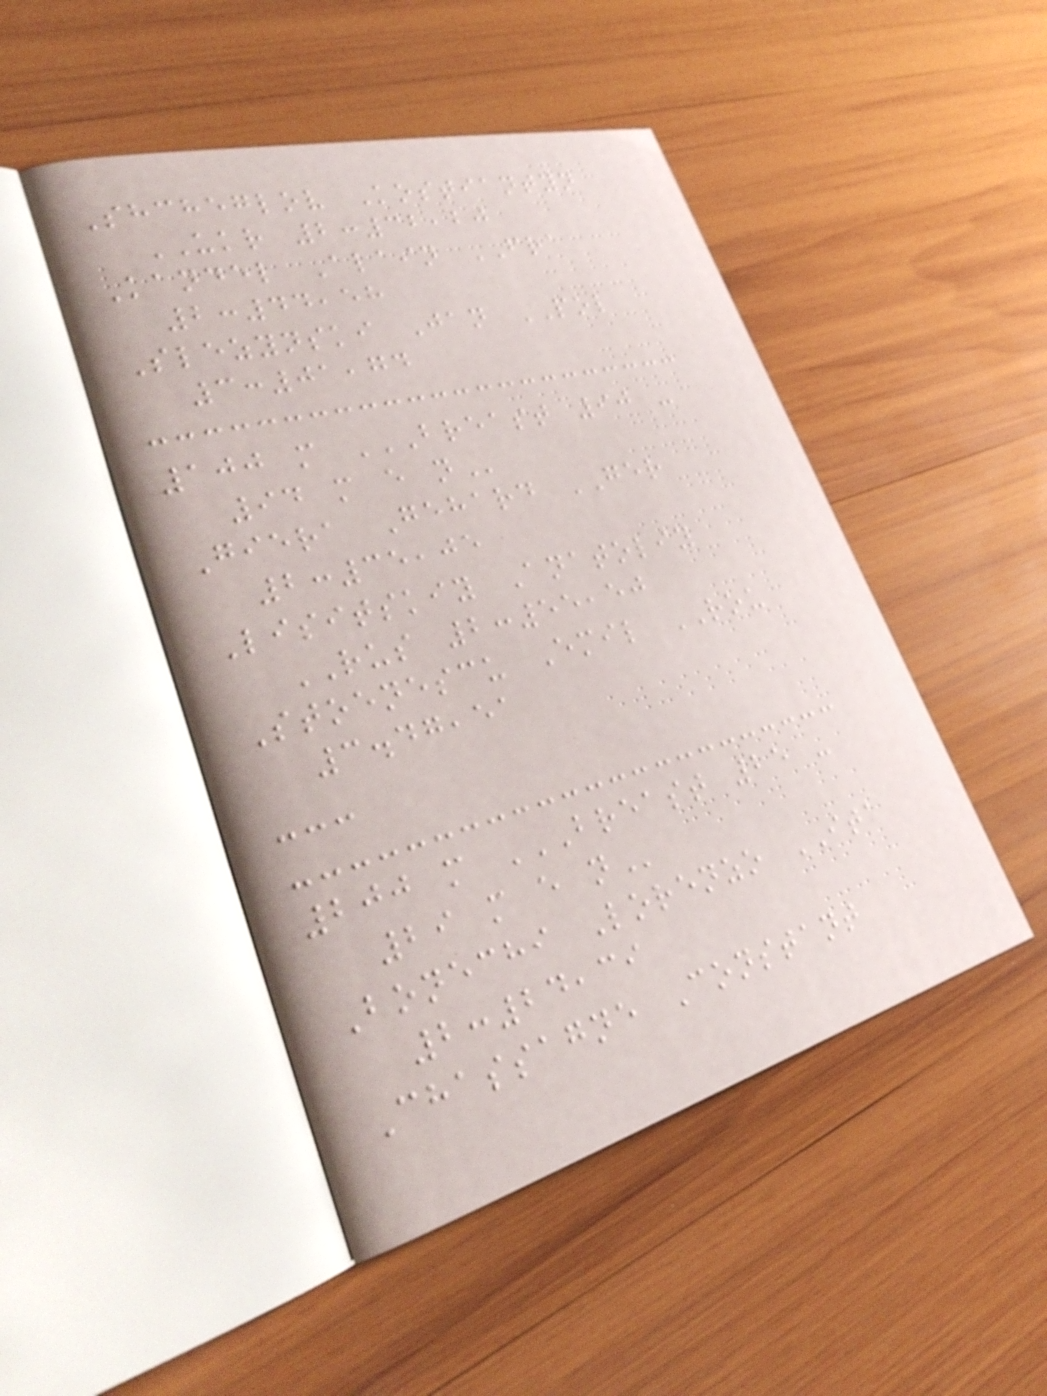Shcheglov Kostiantyn
UKR 2:32,20
Kandel Alain FRA
2:44,58
Slezynski Jan POL
3:01,74
100 m BREAST 90 -
94 M E N
Giera Gehard GER
2:35,05
Lisitskiy Anatoliy
RUS 2:55,50
Stoenescu Emil ROU
3.47,51
---
200 m BREAST 25 -
29 M E N
Bonechi Lorenzo ITA
2:24,39
Chassagne Constant
